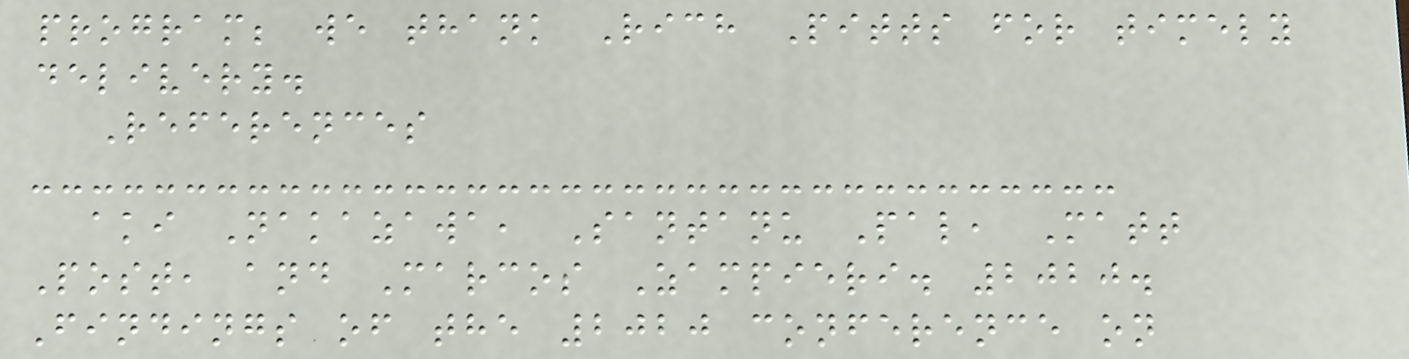program; we thank Rich Pitts for timely
delivery.
References
aki Nakazawa, Santanu Pal, Matt
Post, and Marcos Zampieri. 2020.
Findings of the 2020 conference on
